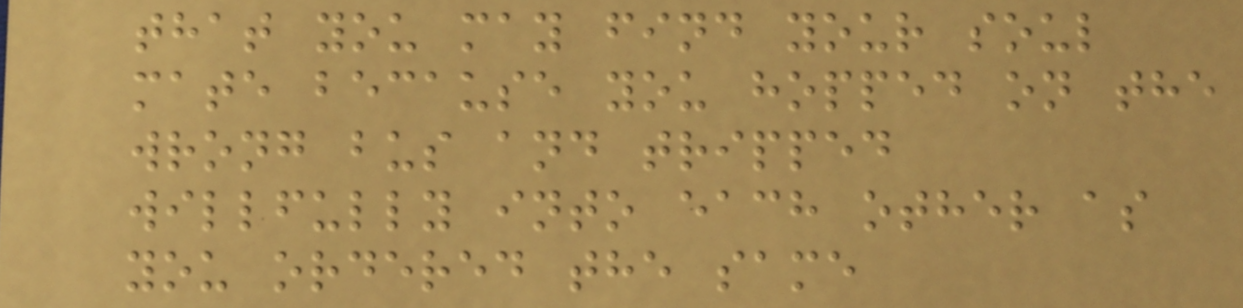that you may find your soul
mate because you hopped on the
wrong bus and tripped
willfully into each other as
you ordered the same
